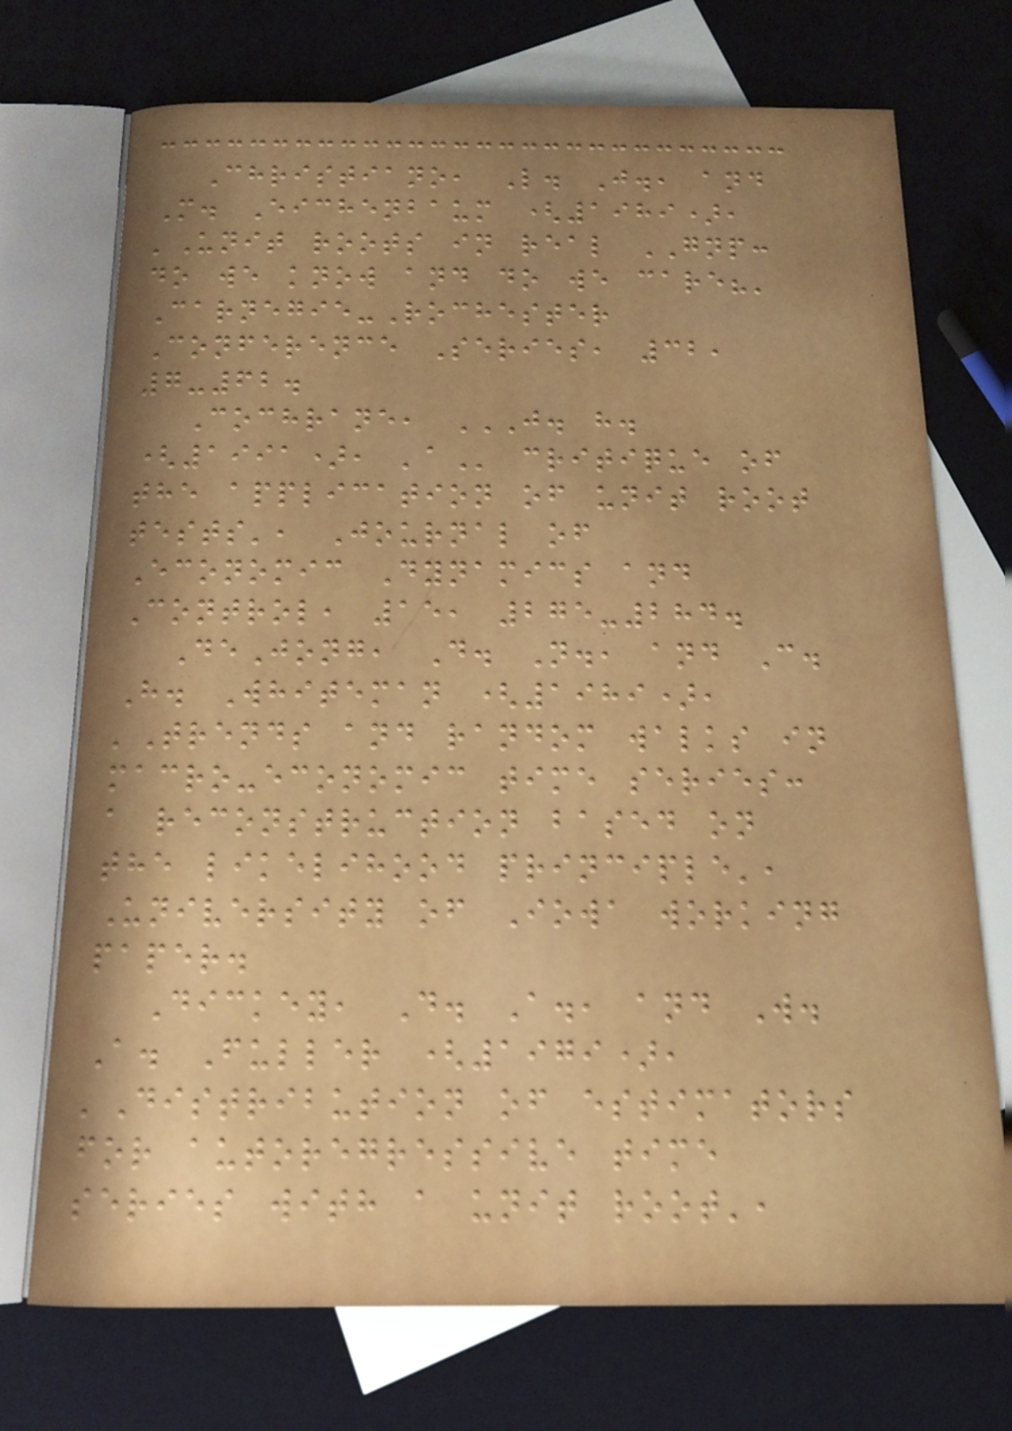Christiano, L. J., and
M. Eichenbaum (1989),
'Unit roots in real GNP:
do we know and do we care?'
Carnegie-Rochester
Conference Series, 32,
7-62.
Cochrane, J. H.
(1991), 'A critique of
the application of unit root
tests', Journal of
Economic Dynamics and
Control, 15, 275-284.
DeJong, D. N., and C.
H. Whiteman (1989),
'Trends and random walks in
macro-economic time series:
a reconstruction based on
the likelihood principle',
University of Iowa working
paper.
Dickey, D. A., and W.
A. Fuller (1979),
'Distribution of estimators
for autoregressive time
series with a unit root',
